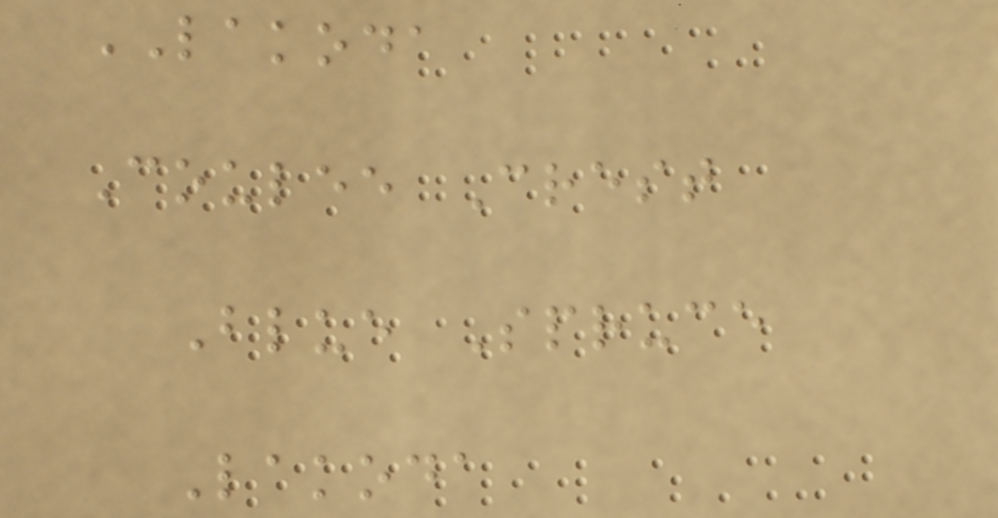LAKODA
Coulee Crest
Blue Spruce
Lakoda
